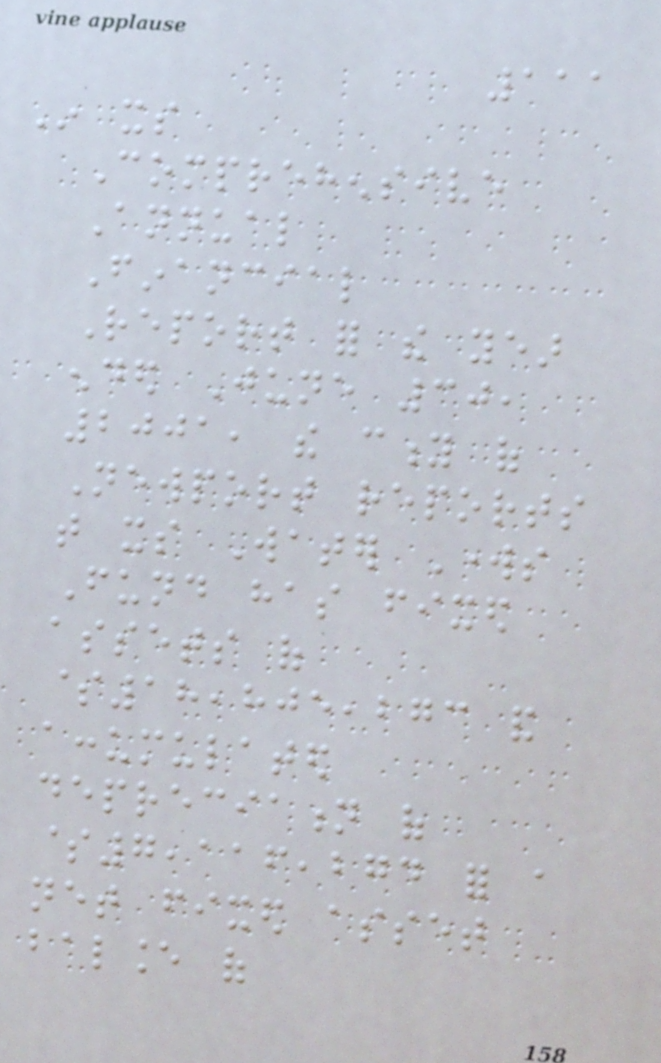111
In its
Comprehensive
Annual
Financial
Report for the year
ended June 30,
2001, the city of
Newport reports
that its Water Works
Fund has fixed
assets of
$18,805,273 and
accumulated
depreciation of
$7,116,274 for a
net fixed asset
balance of
